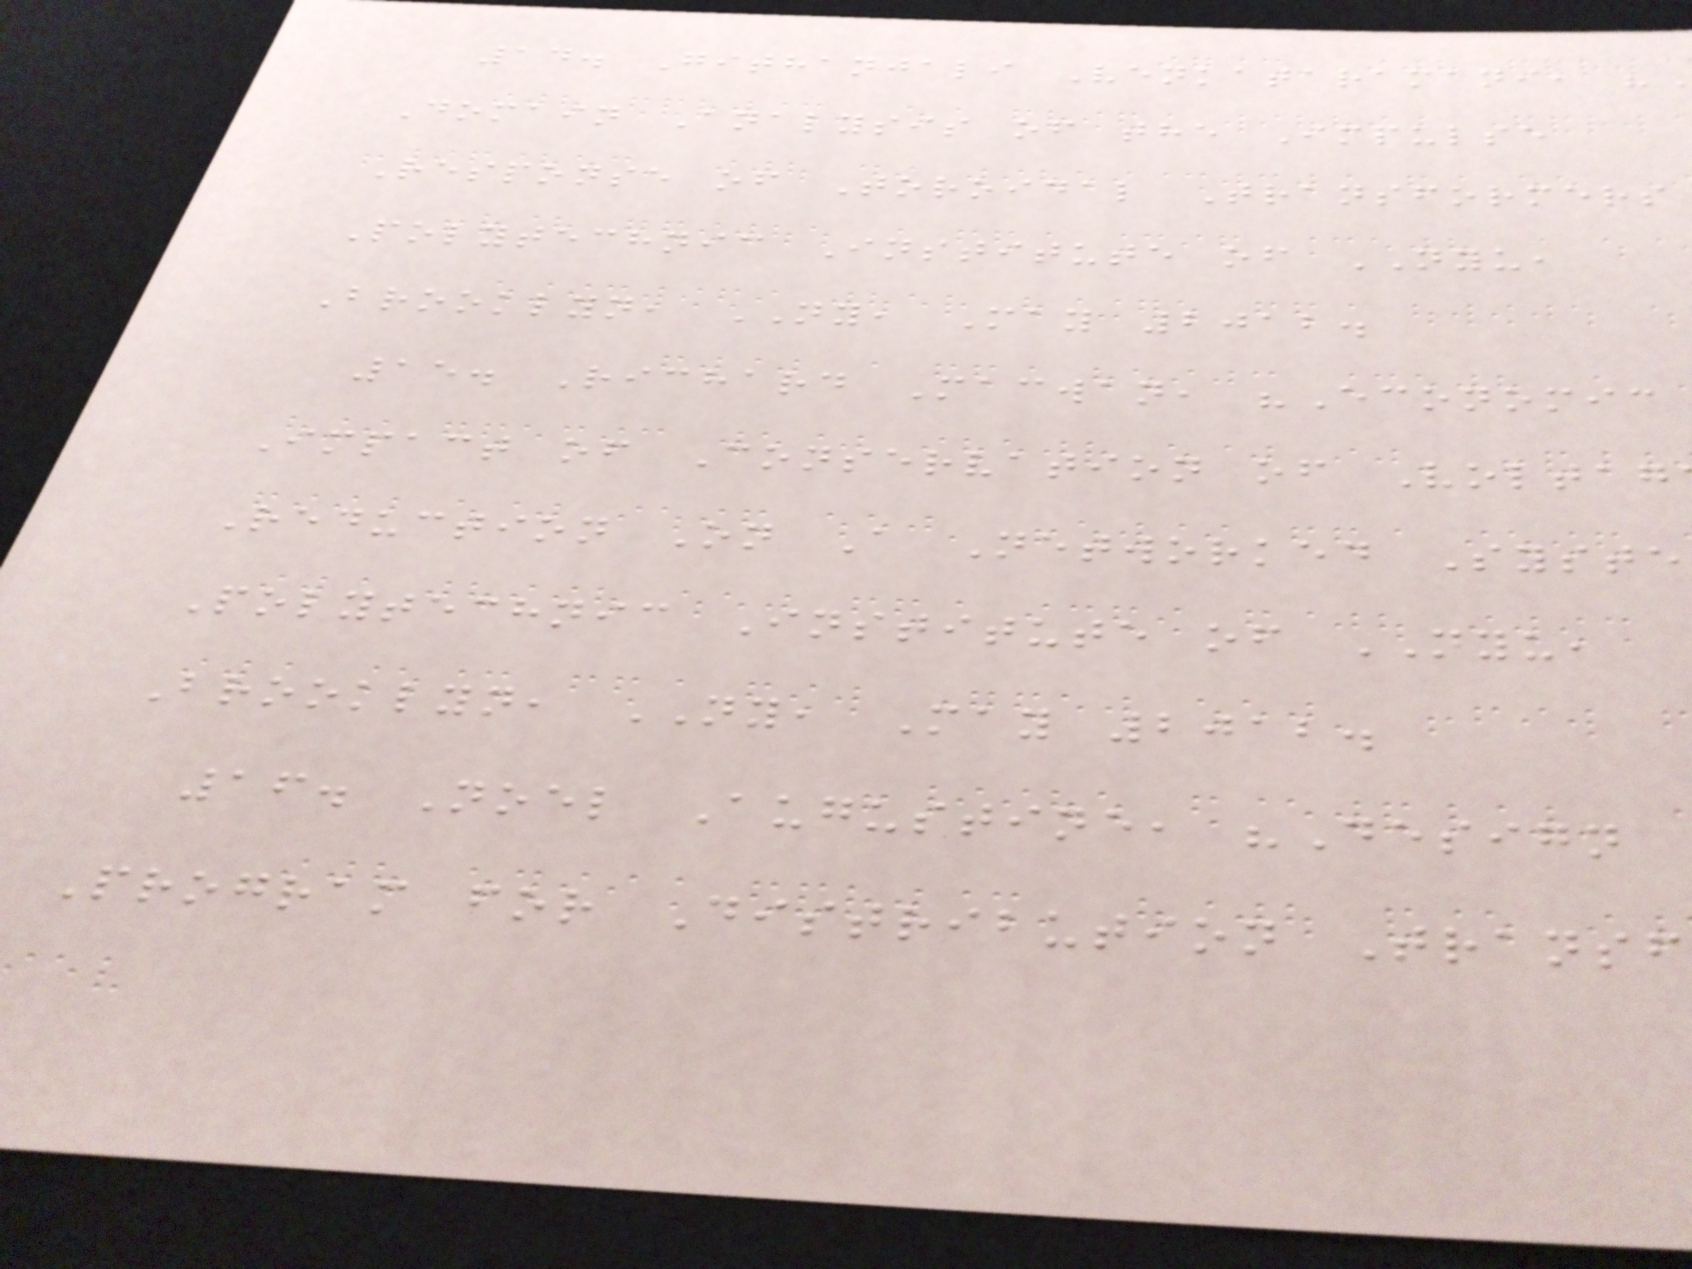14. Githanjali Venkataramani,
Domain Analysis of the Impulse
Response of Toroidal Transformers
Polytechnic Institute of NYU,
Brooklyn, NY, May 2012.
15. Richard Macwan, "Economic
Impact of Conservation of Voltag
Reduction On A Networked Syste
Polytechnic Institute of NYU,
Brooklyn, NY, May 2012.
16. Noel Augustine, "Design
Program for Distribution Transf
